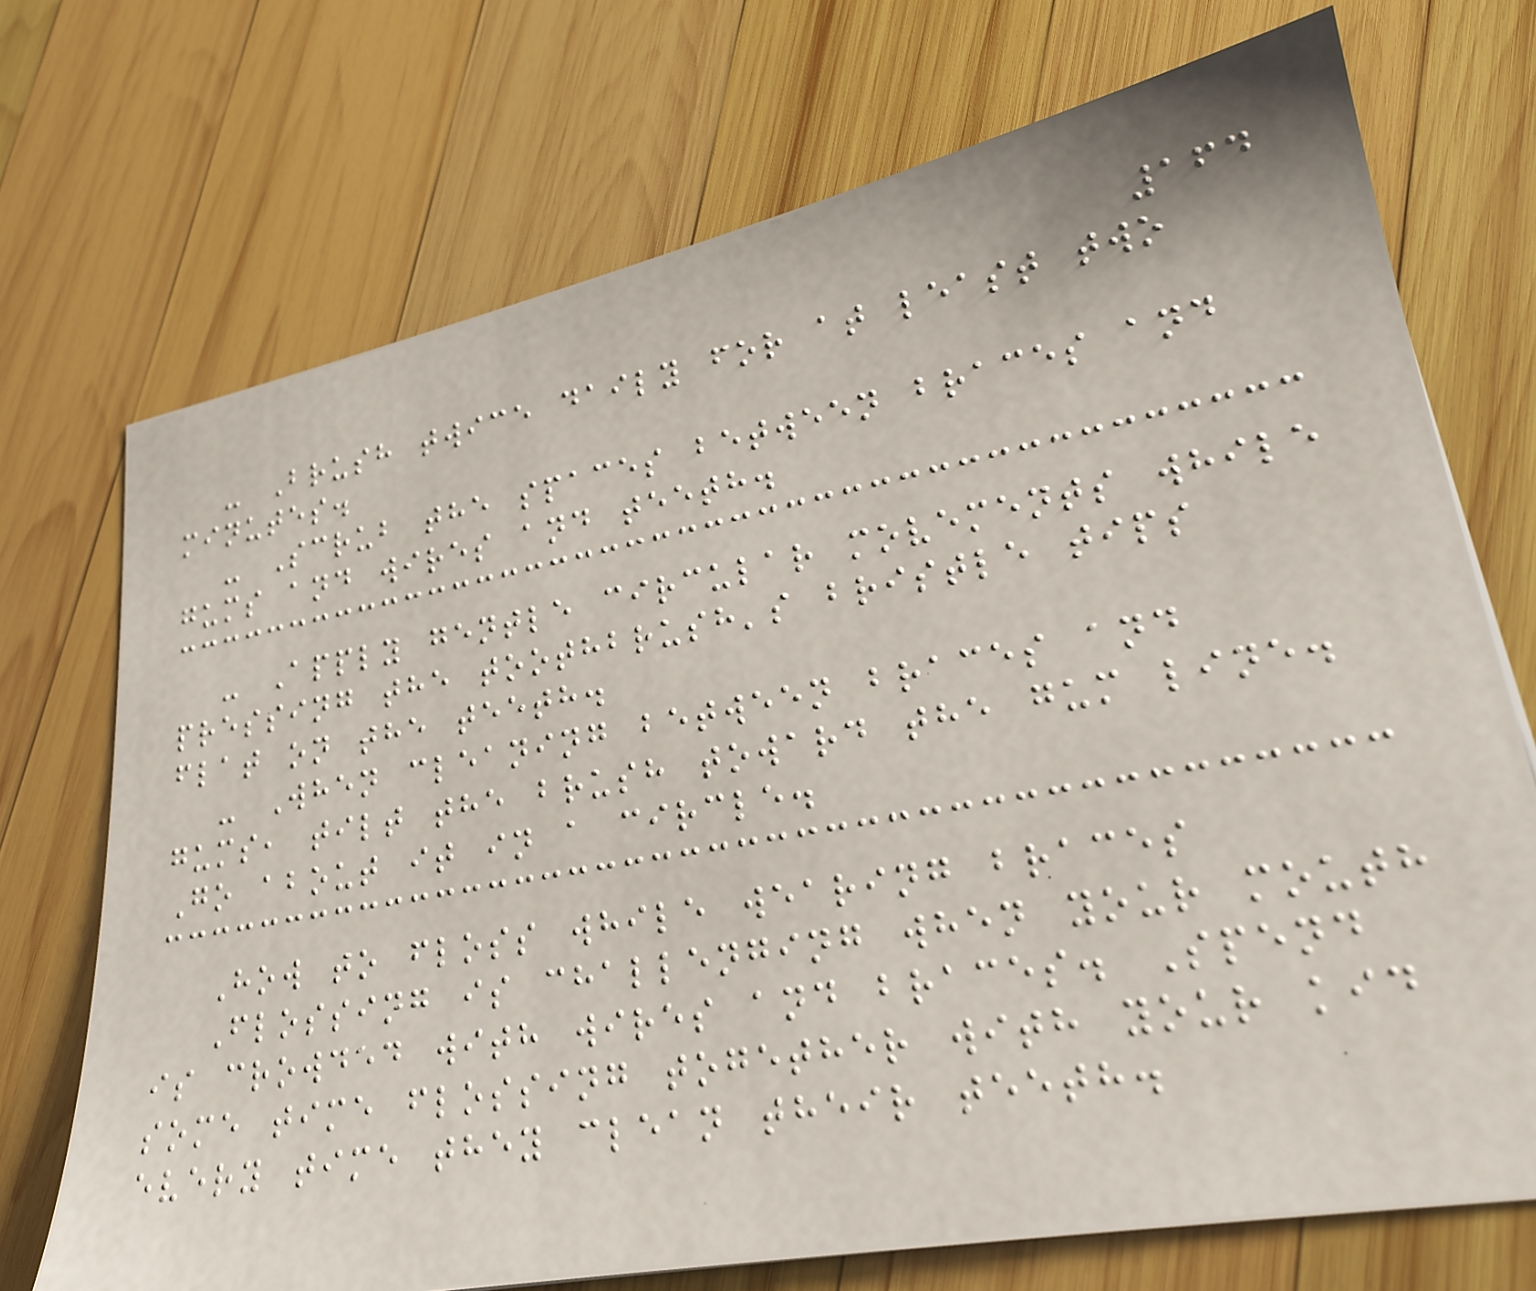164
- Brush twice daily for at least two
minutes.
- Scrub the spaces between braces and
gums and wires and teeth.
- Apply gentle circular movements while
pressing the toothbrush's bristle tips
flat on the teeth.
- When cleaning between braces and
gums, tilt the brush toward the gum line.
Go about it in a circle.
How to floss while wearing braces
Flossing is challenging when your mouth
is crowded with wires and braces. Spend
some time flossing together with your kid
every time they clean their teeth.
